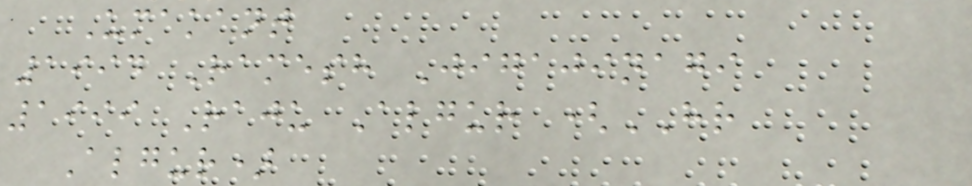Umakant
1994 Ramesh Jigajinagi
1999 Raju Algur (HR
Algur)
